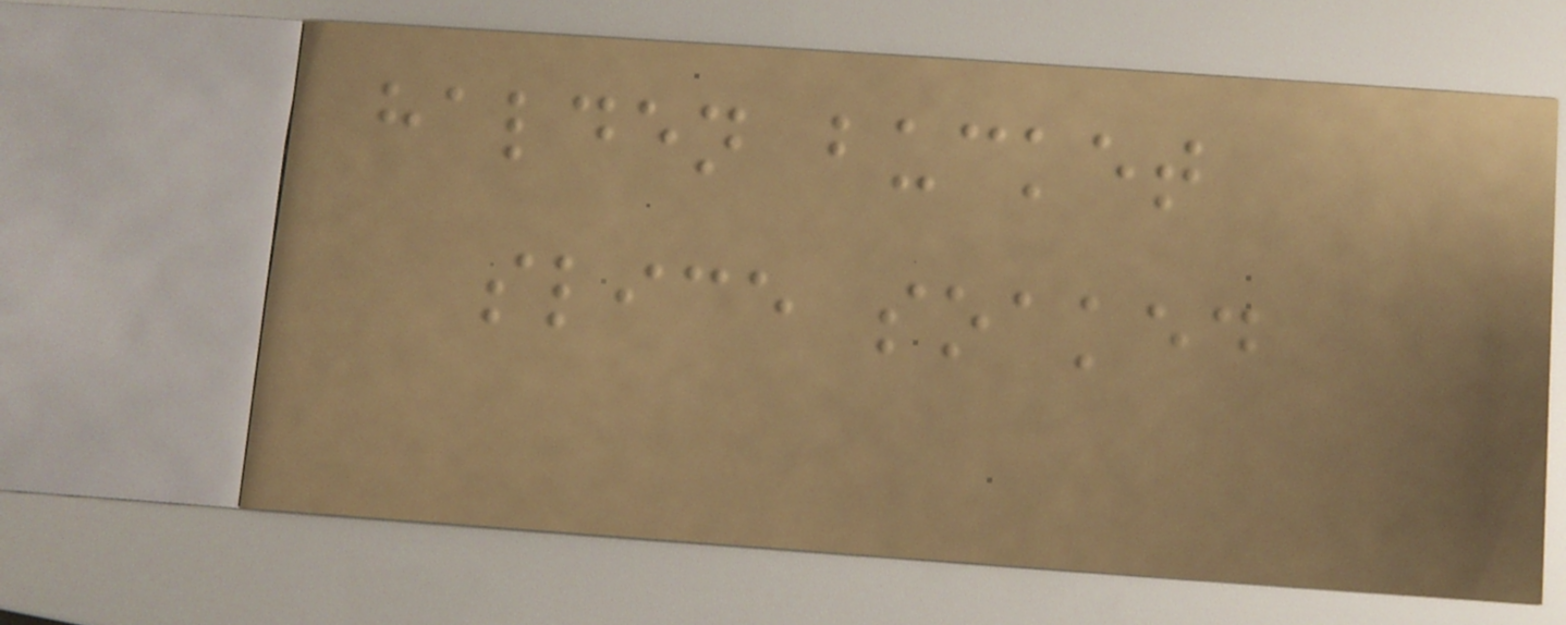halden bucket
slice soaked
